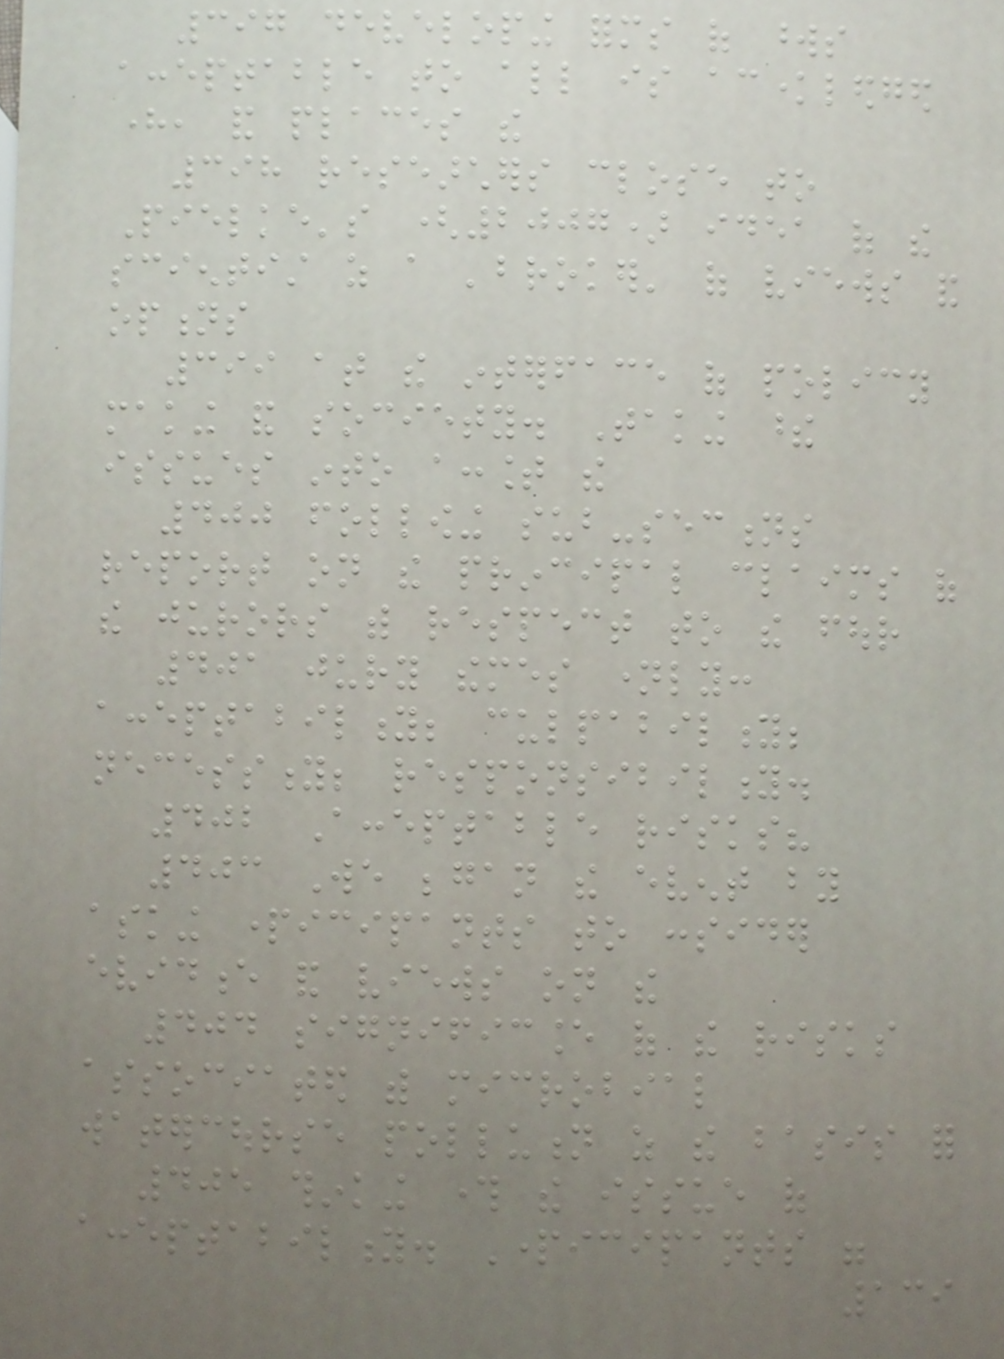397 developing forms of words
acceptable to all is acknowledged
here, and places the
398 researchers close to
Pielke's (2007) idea of the
scientist as a 'broker' of views and
options
399 at the interface of policy
making and society. Taking these
issues into account the
400 following sub-sections
report on the principal claims of
the jurors with respect to the four
401 jury themes namely:
acceptability; culpability;
necessity; responsibility.
402 Acceptable risks?
403 We began the event by
asking participants to consider
evidence and views on the
404 significance of the risks
associated with microbial
watercourse pollution as the basis for
405 thinking through the issue of
acceptability. Participants were
139
